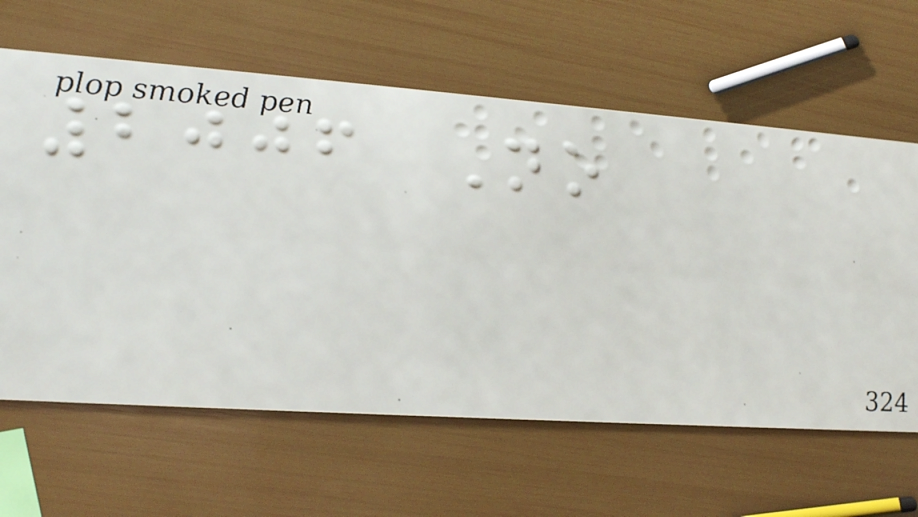2006 No
